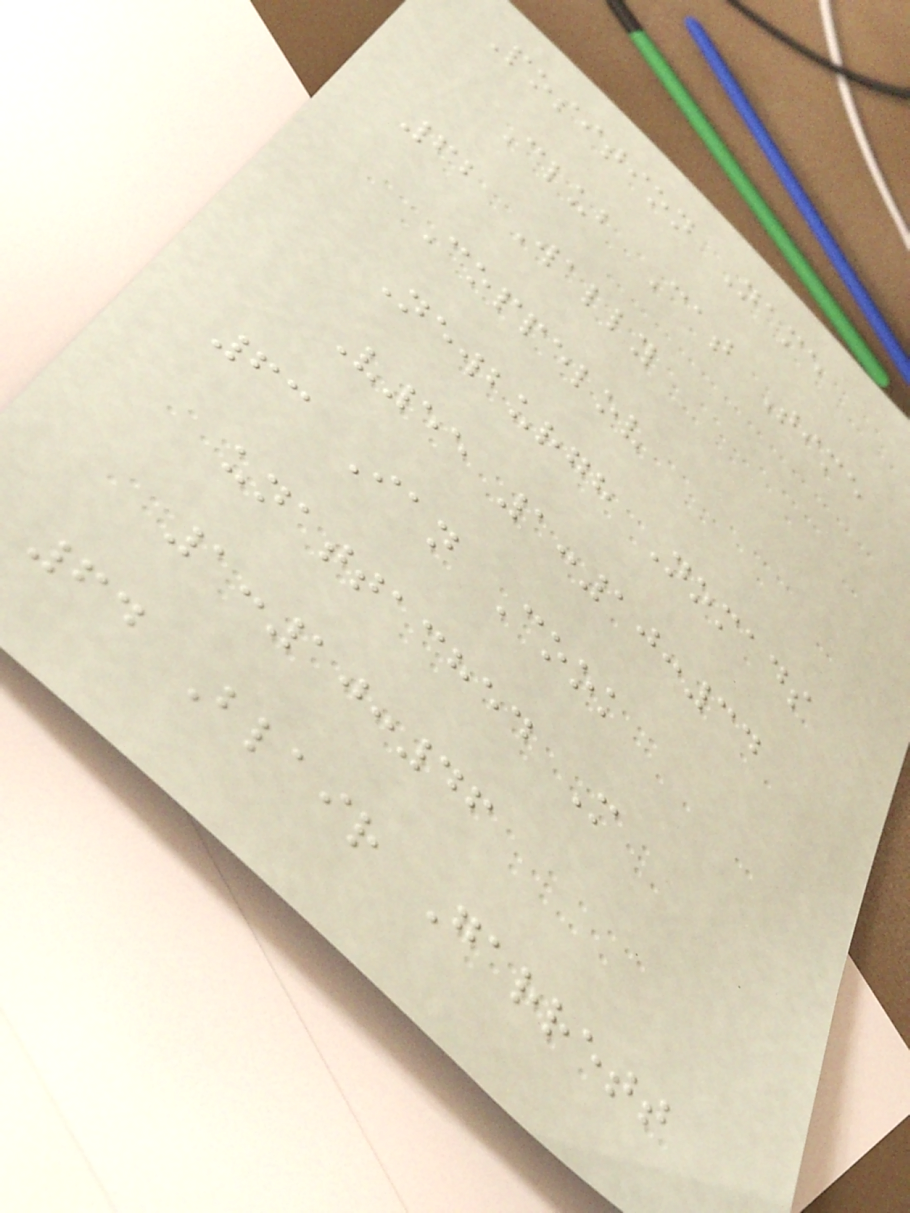Position Name
Club Cat Time
62 Wally
Coppelov
Newburgh Nomads
V55 1:10:34
63 Ian Cook
unattached M
1:10:46
64 Blair Garrett
